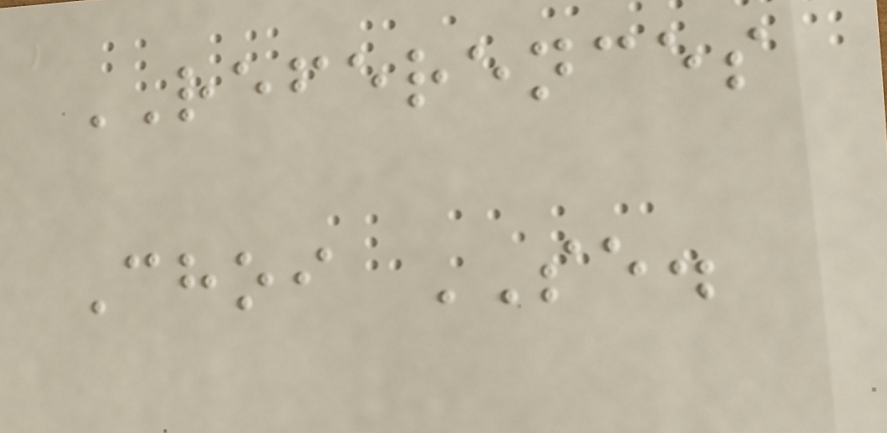REFERENCES
Choi SE.
